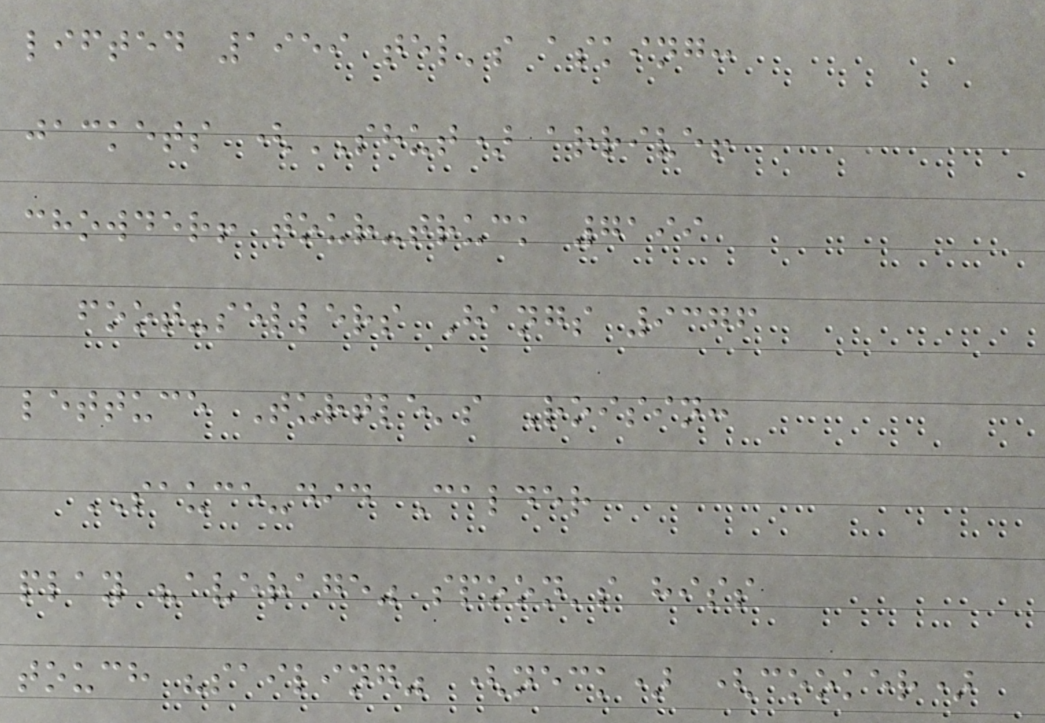lifted 1959 tel's asking:
jackets (SHUT) arrive!
chowder! tour-truck 7199
foot-sellers Hangs 9376
lettuce Turtle's Roisin:
SAUCE-did Calder
play "average" spoon's hiss
touch "sailing" (neck) (cooker)
